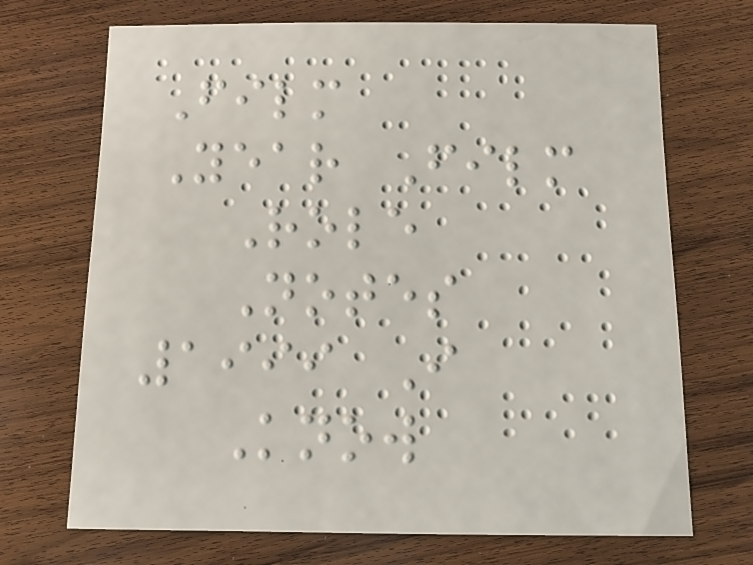Film
Year Film
Role
Notes
1999 I
Know
